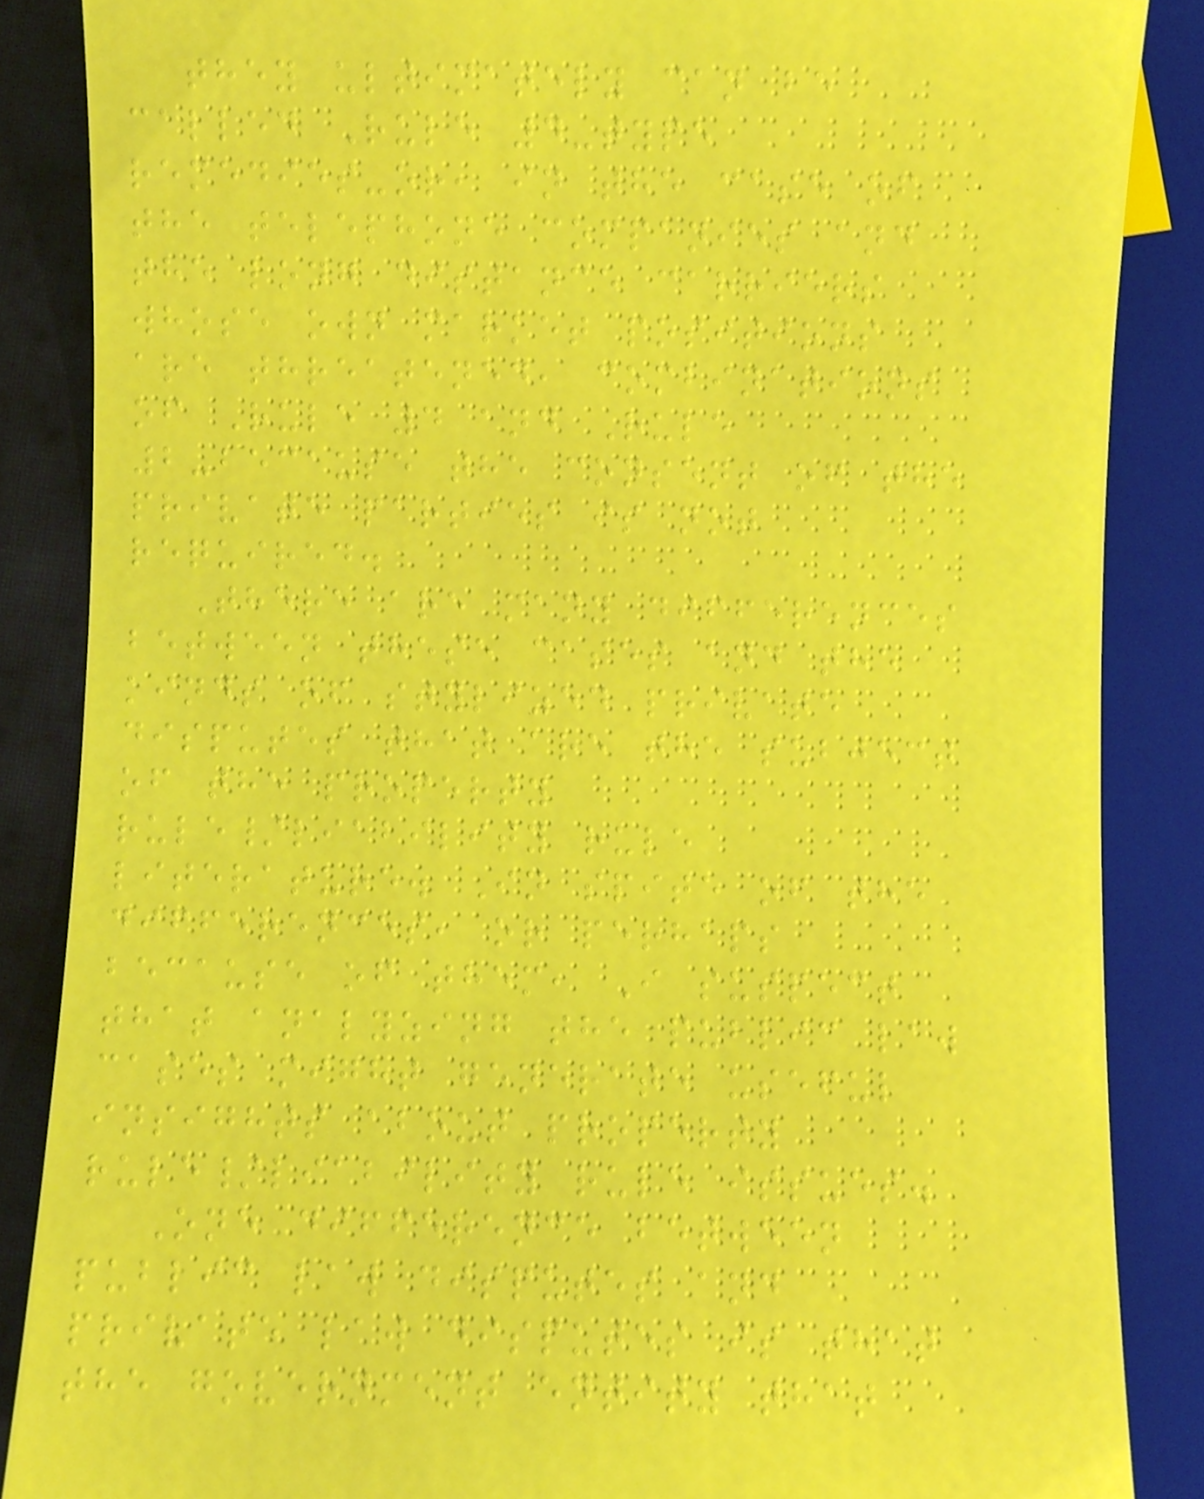they ultimately can be
called Rule 4-type
remedies-or, in the case of
the telephone companies and
the long distance carriers
whose own market positions
are threatened, combinations
of Rule 4 and Rule
2-because the consent of the
private parties is not
required.
There are many differences
between these cases and the
kinds of stylized private
disputes that are the subject
of the property
rule/liability rule
literature. In spite of the
differences, or perhaps
because of them, I suspect
that analyzing the public law
cases might generate useful
insights about property
rule/liability rule issues.
One difference between
public law disputes and
private law disputes is that
the government entity that
